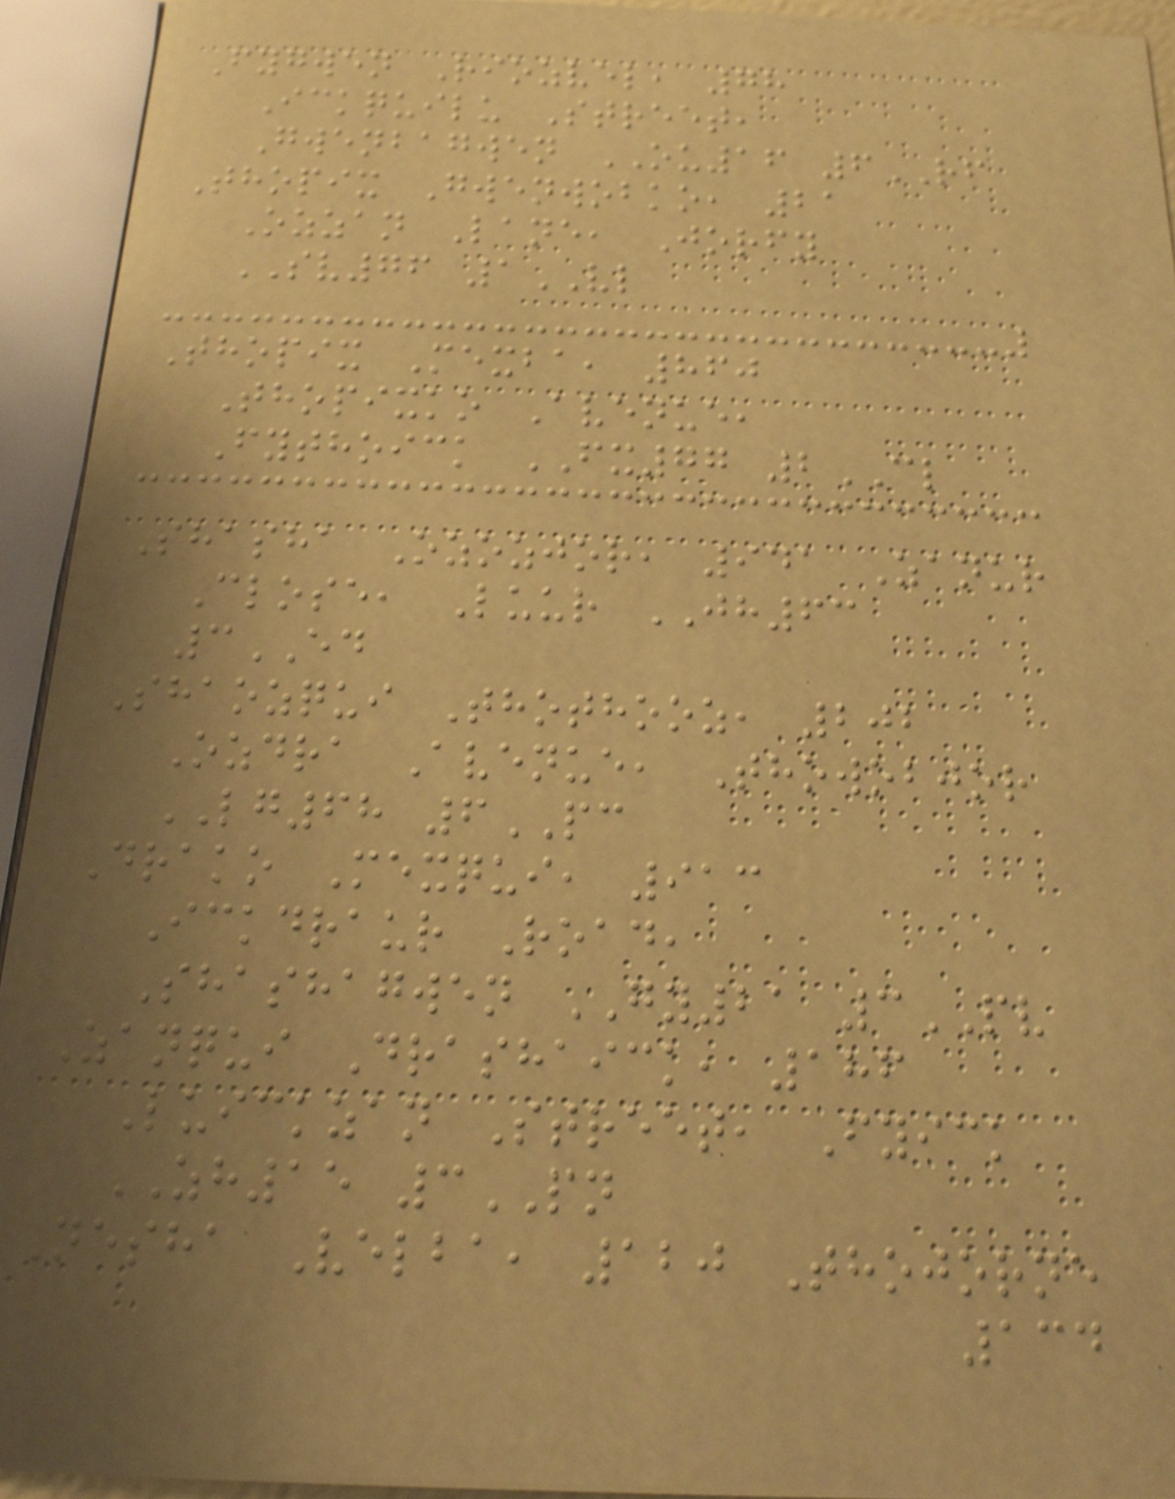Fygwen Riozvel, 78
Ickquilu Street,
Gwenbagwen OU16 6RF
Thopix Gwenwobko, 21
Ozzan Lane, Jorfy
SV76 1VL
Thopix Mexba, 860
Thopixko Avenue,
Fythoick FX77 2CL
Shasha Ozozjor, 941 Zanur
Close, Luur JH63
3ED
Shaozqui Thothooz, 202
Ozdra Avenue, Thowobjor
LG68 6PC
Drako Mexqui, 913
Ickdraur Road,
Shashagwen GY21 3PV
Zanqui Drashaick, 186
Luickzan Street, Fyick
ZH15 3PN
Nesha Velba, 120 Thojorne
134
